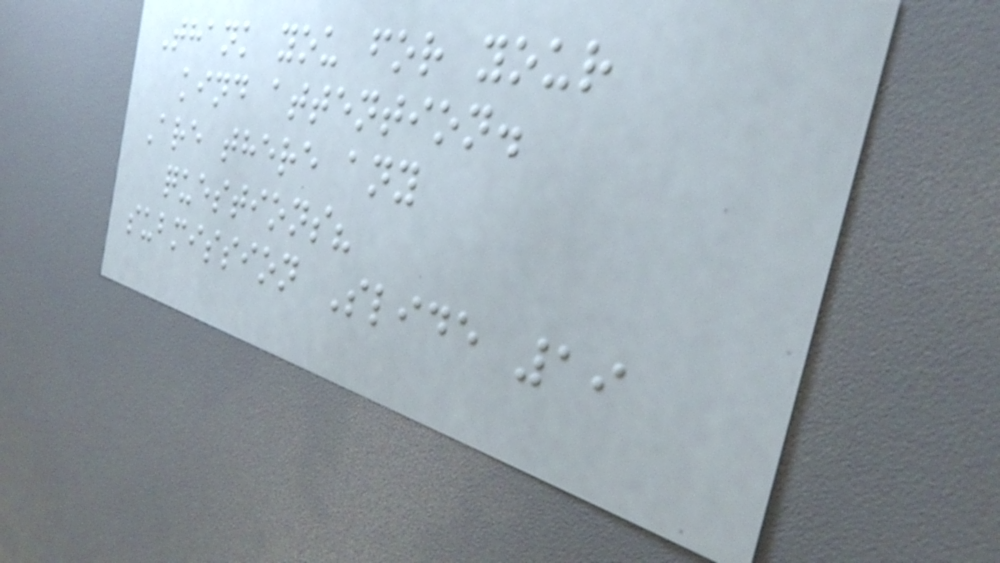Thank you for your
kind attention.
Are there any
questions?
submission Slide 19
